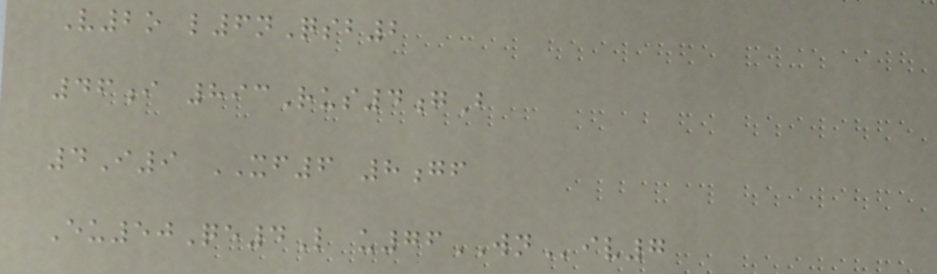V2o l6nQsb2
46i 893Rus4gB
4I9 XF6 8gf
Eu50Qe4L u76WNiv7
